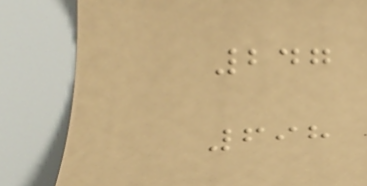247
698
